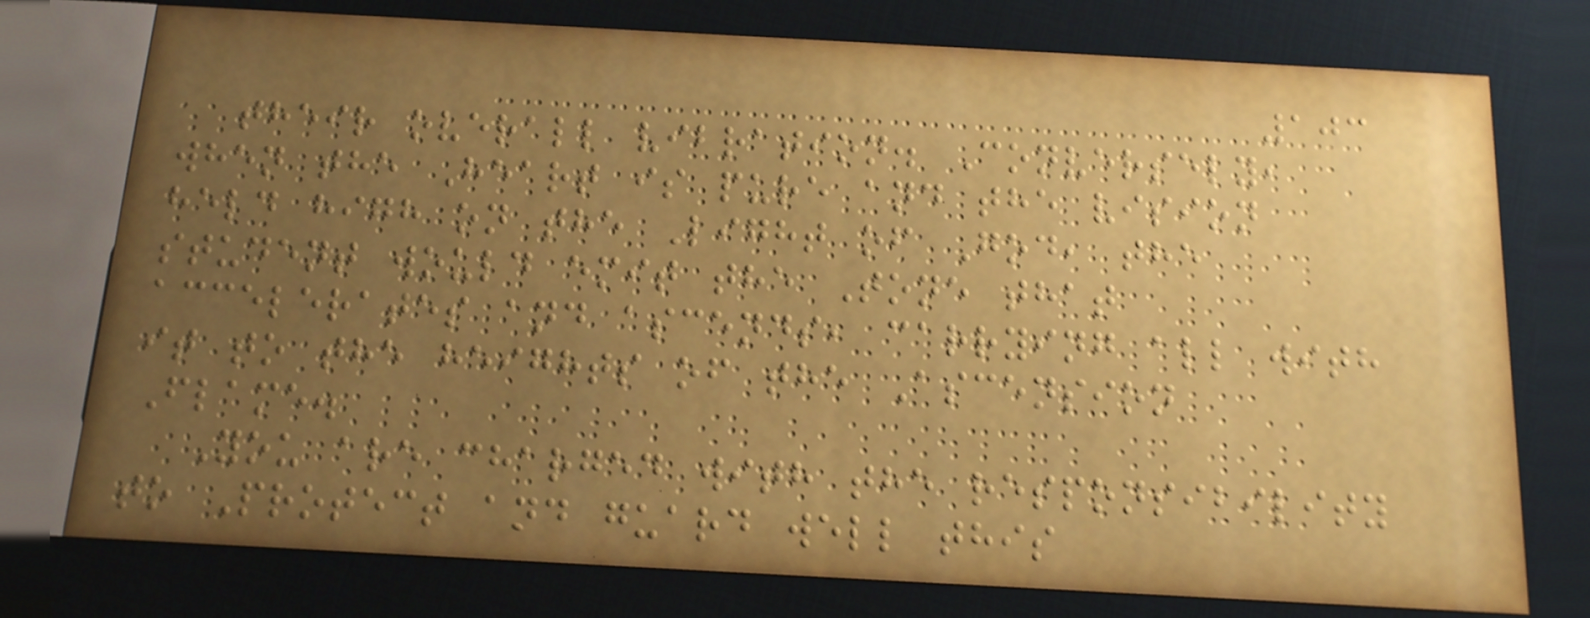103
their overall vibration. Conversely,
when the Heart is pure and the vision
held high on the Light of God, the
student would emit the Tone that
accelerates and ascends, carrying all with
it to the heights of the Ascension
Flame.
You are charged with the responsibility
to Protect and guard well this
